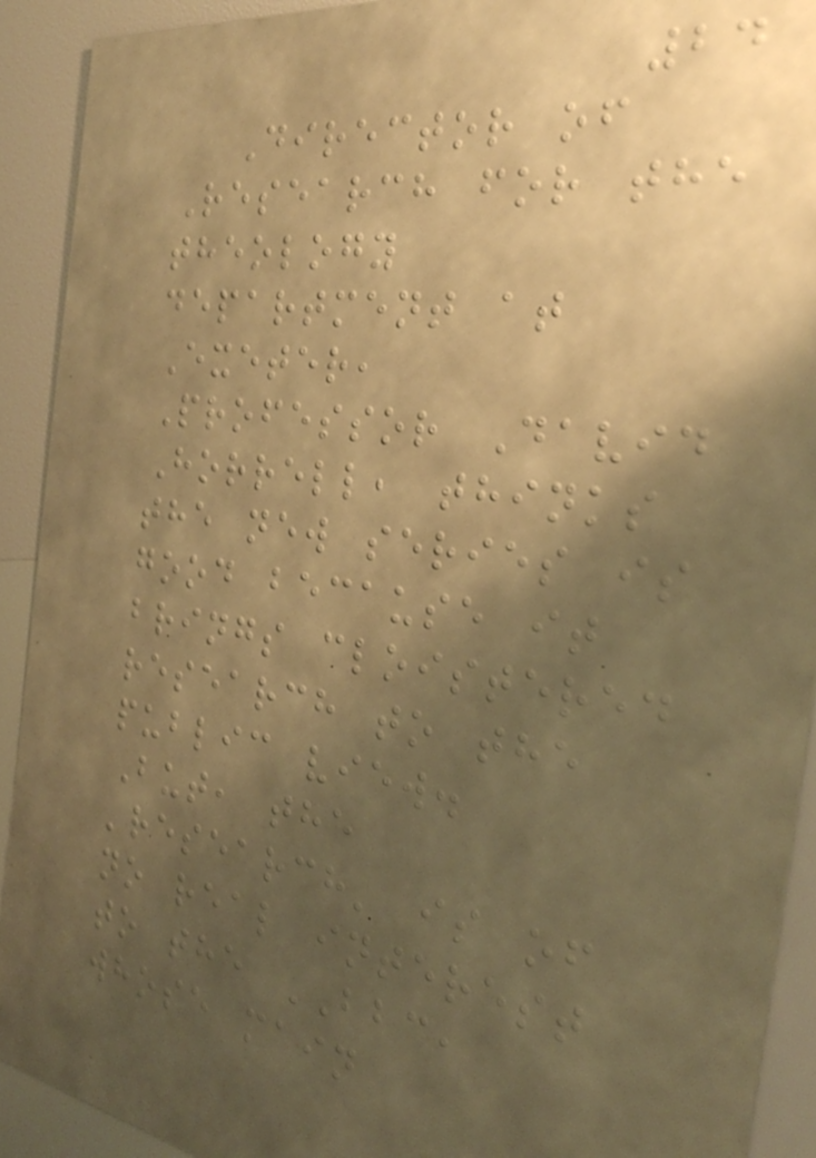24
Director of
Research for the
theology
department at
Exeter,
Professor David
Horrell, thinks
the new series is
good because it
brings cloistered
research to the
public view.
But, the
'research' is of
no real interest
to the BBC,
whose main
